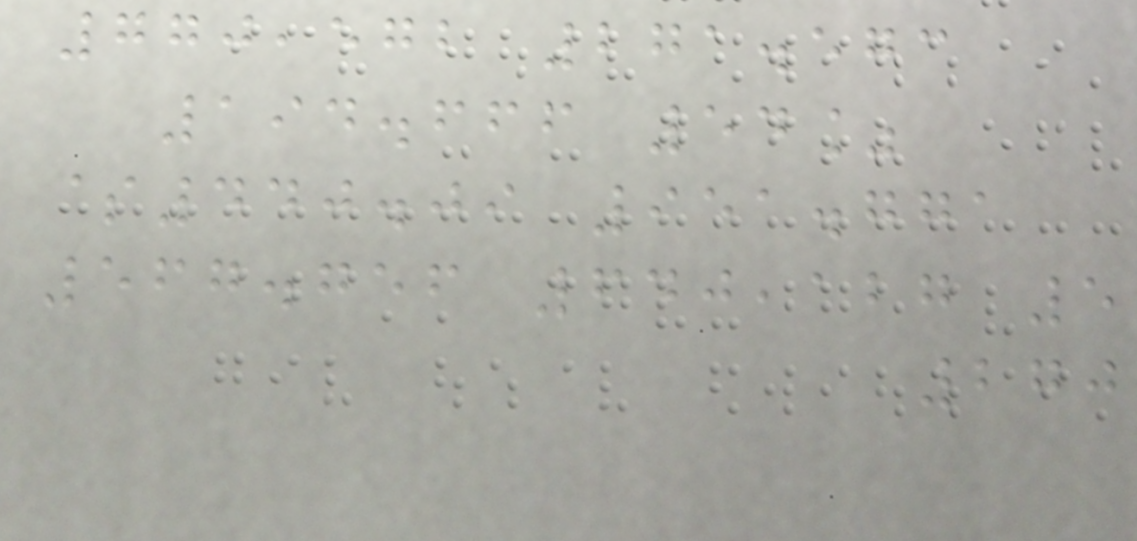770,572 271.573
194.666 54%
$440.09 951.771
567.756 640,127 5
270
